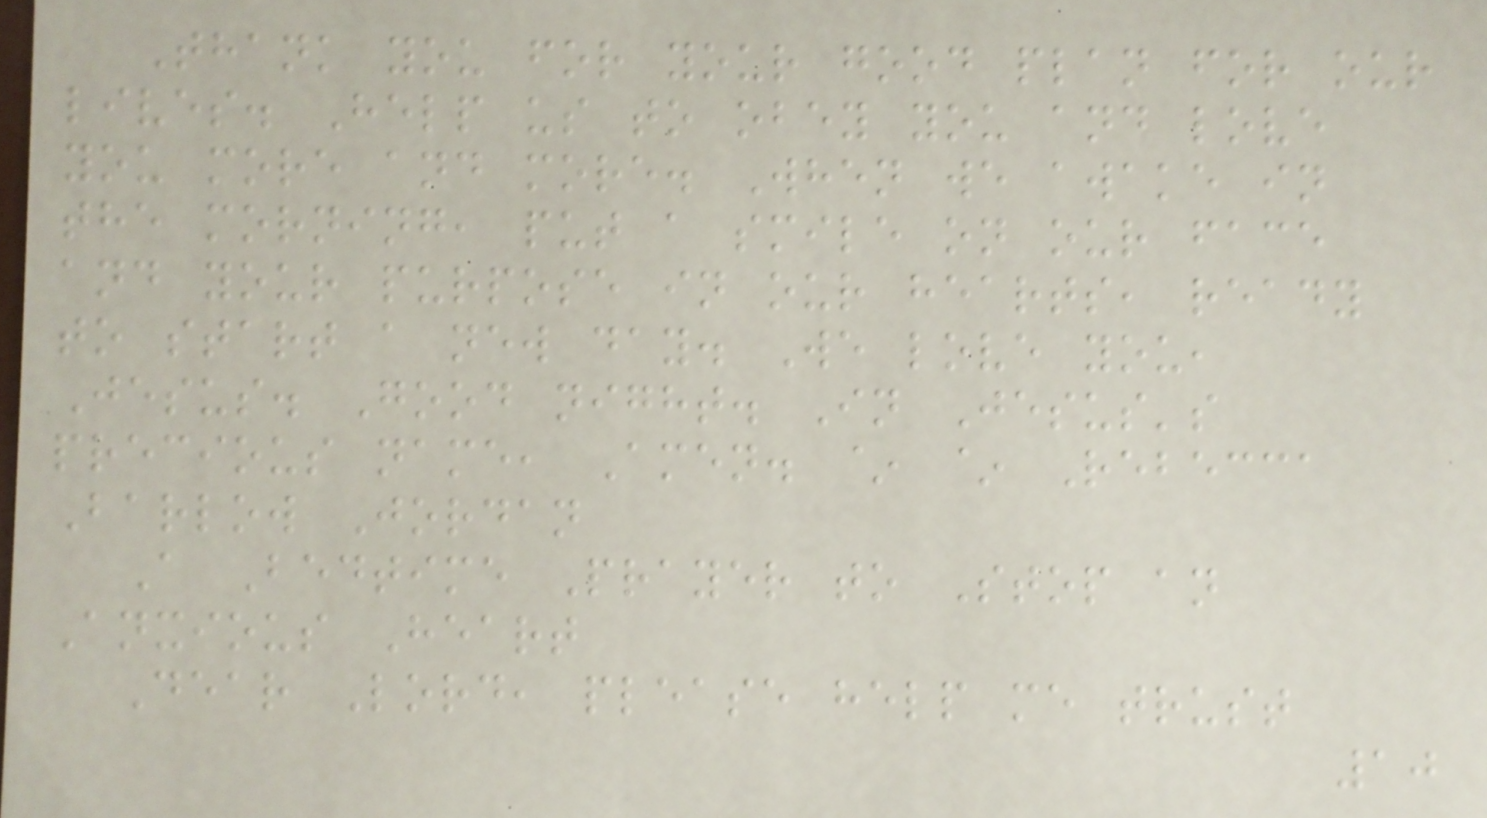Thank you for your good plan for our
lives. Help us to obey you and love
you more and more. When we awake in
the morning, put a smile on our face
and your purpose in our hearts, ready
to start a new day. We love you,
Jesus. Good night. In Jesus's
precious name, Amen. ~ ~ Rebecca
Barlow Jordan
A Bedtime Prayer to Stop an
Anxious Heart
Dear Lord, please help me trust
10
